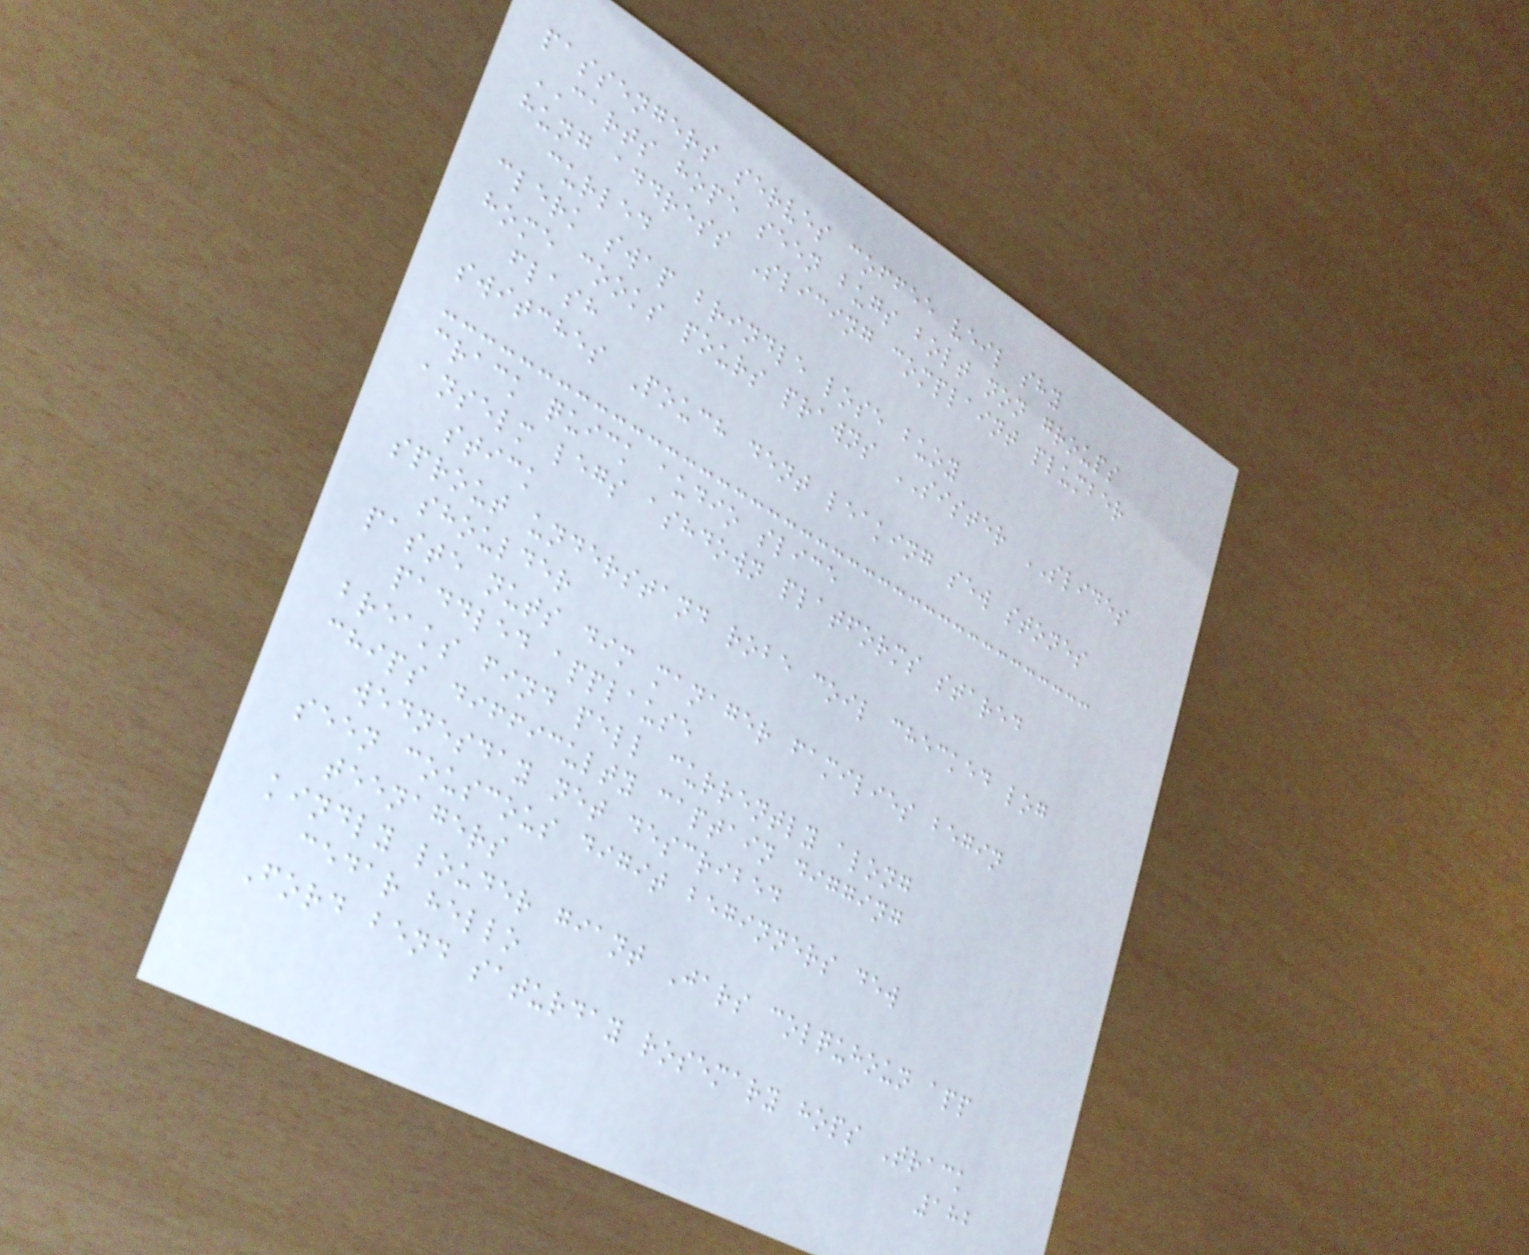passengers serves coffee veil shy
CARTS hope seen bugs bolt non groups
hung address Slicing complaint plumber
curled
clerk swap brindle lose buoy
home cooks pours prawns SISTER SLIDES
flash
switches Pouch dent leaking sew stones
crack quick audio slice
anselm legs ashdown platforms stared
stick
sprout understand robe coil checked log
shoulder
paste nuts dim manager families begin
paddled applause
breaks find pell currently along
chips difficulty captain digging
wednesday net described
seen couscous digit beginners dew
teenagers
kindly louder giant Jars colquhoun app
cedar hello
Ford bend saturday rosemary hops Track
182
